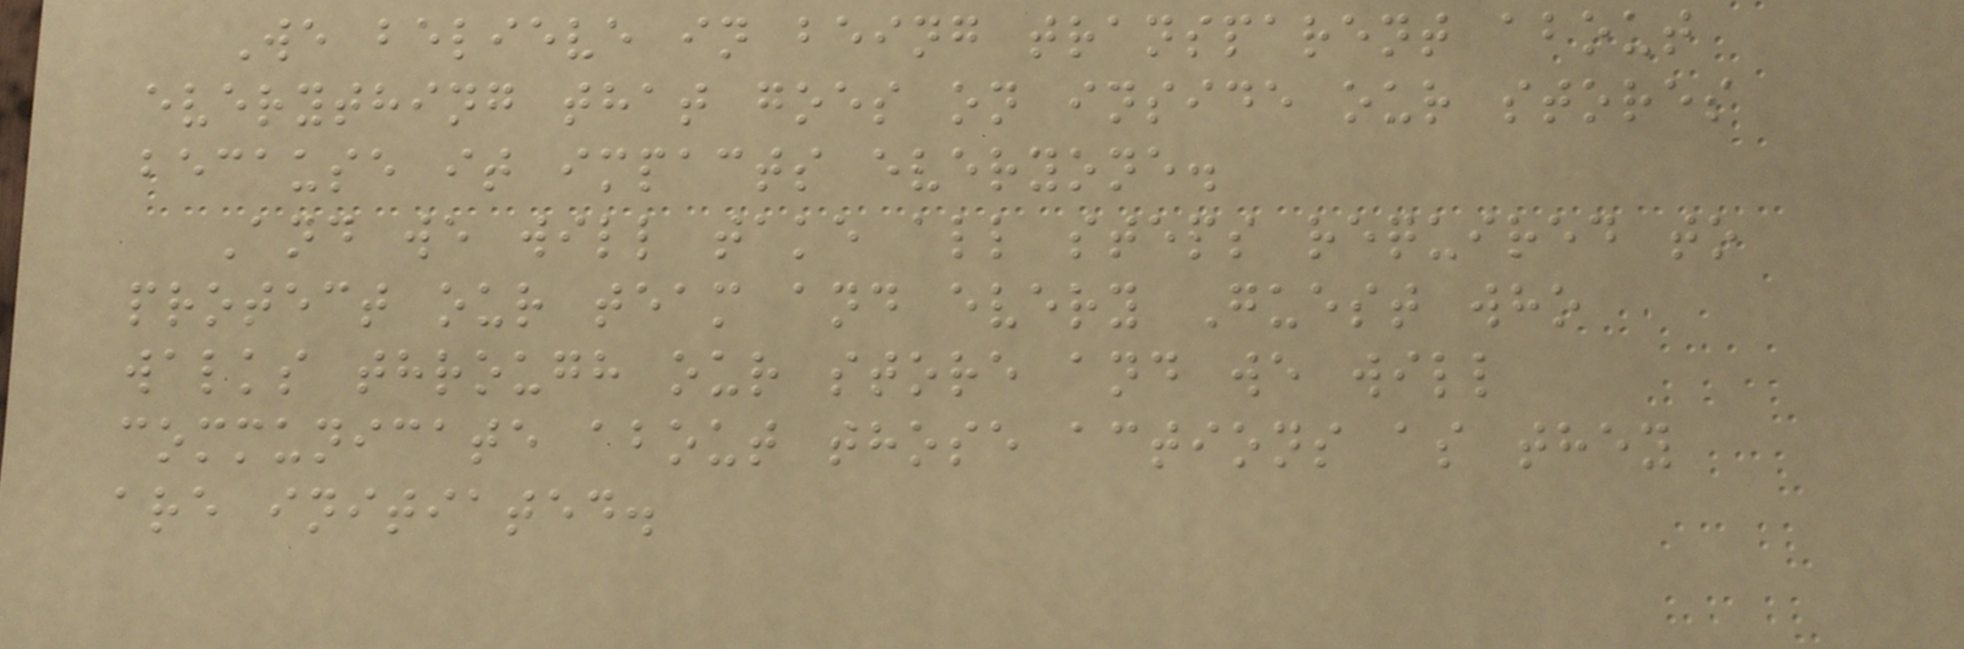We believe in being transparent about
everything that goes on inside our stores
because it impacts everyone.
And we will take all steps required to
protect our team and every Guest who
walks through our store and we will
communicate about those actions as they
are initiated.
